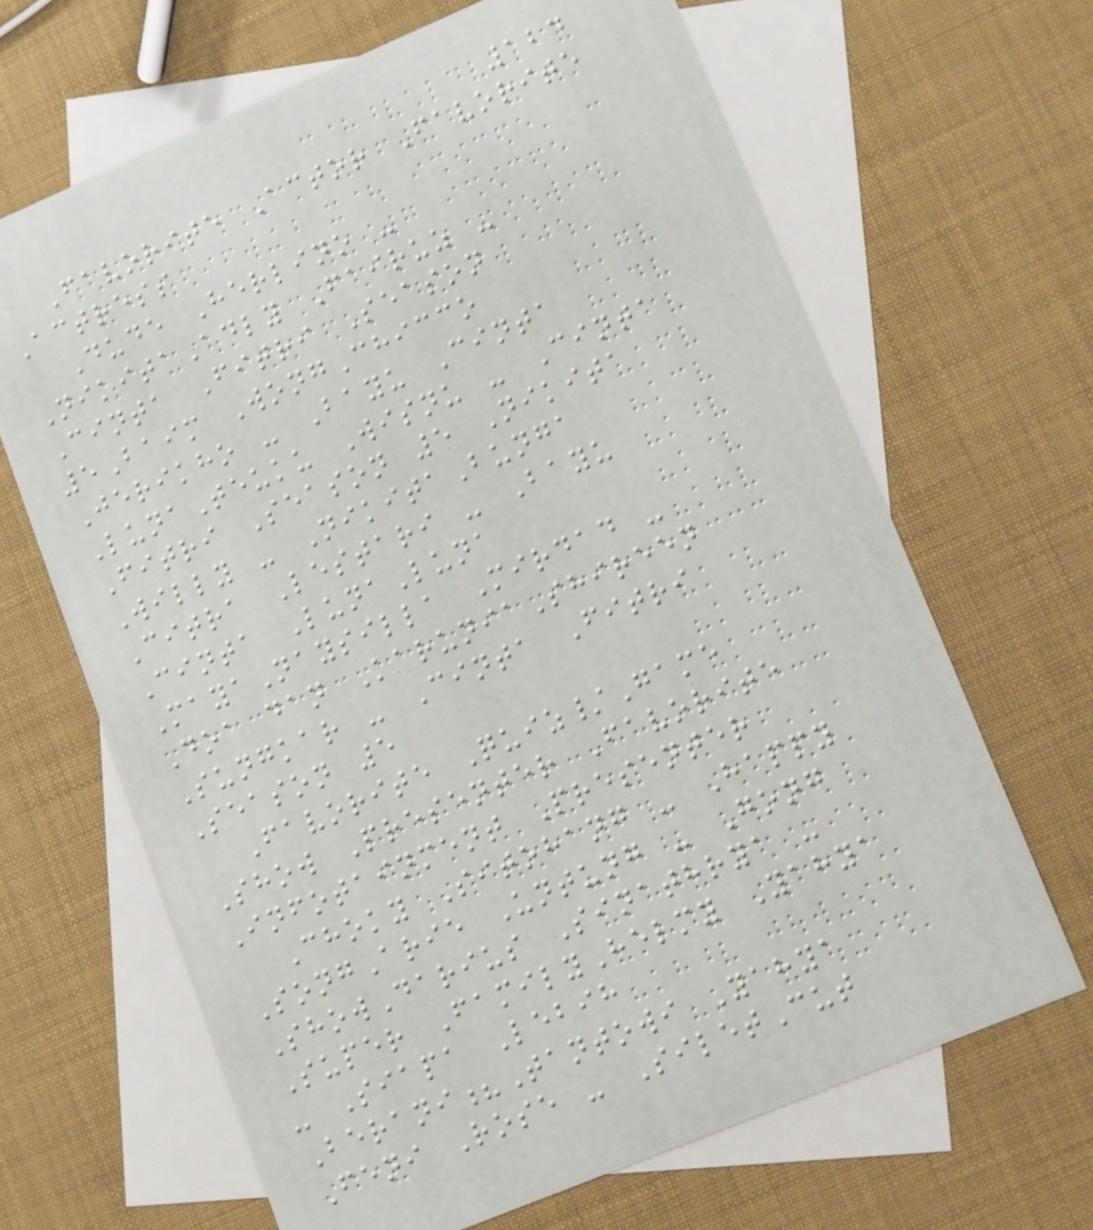124
Favorite Actor Favorite
Actress
Dude Herlino -
NikitaAdly Fairuz -
Cinta Fitri Season
5Baim WongChicco
Jerikho - Bayu Cinta
LunaTeuku Wisnu - Cinta
Fitri Season 5 Nikita
Willy - NikitaBunga
Citra Lestari - Bayu
Cinta LunaLuna
MayaNaysilla Mirdad -
Doa dan KaruniaShireen
Sungkar - Cinta Fitri
Season 5
Favorite Quiz/Game
Show Presenter Favorite
Infotainment Presenter
Choky Sitohang - Happy
SongArie Untung - Gong
ShowDarius Sinathrya -
Super FamilyHelmy Yahya
- Siapa Lebih
Berani?Tantowi Yahya
Feni Rose - SiletCut
